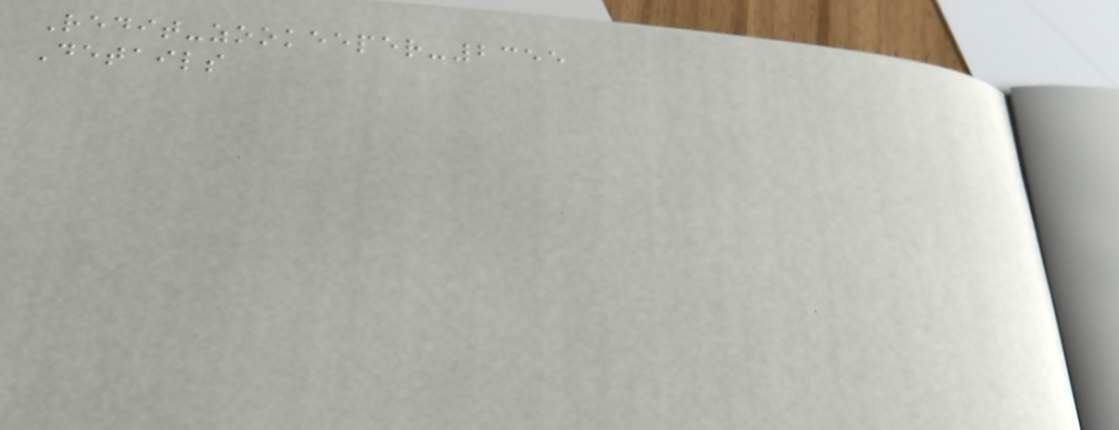Redit-zookeeper-2355
Details
